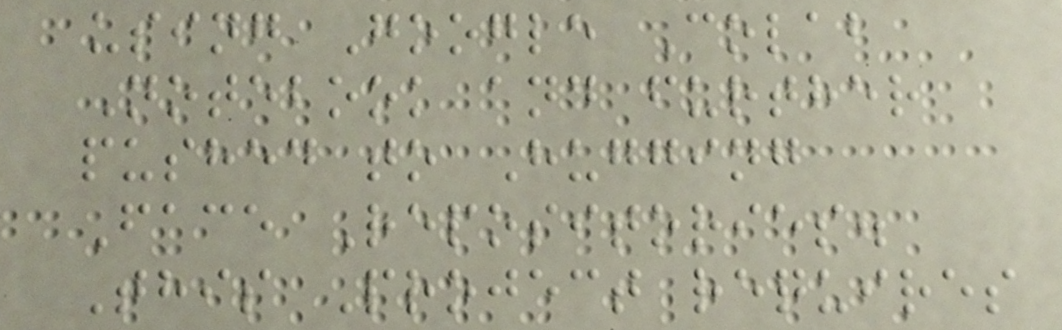using Google Colab
Notebook and further
pushed to Hugging
Face Repositories.
This Project requires
